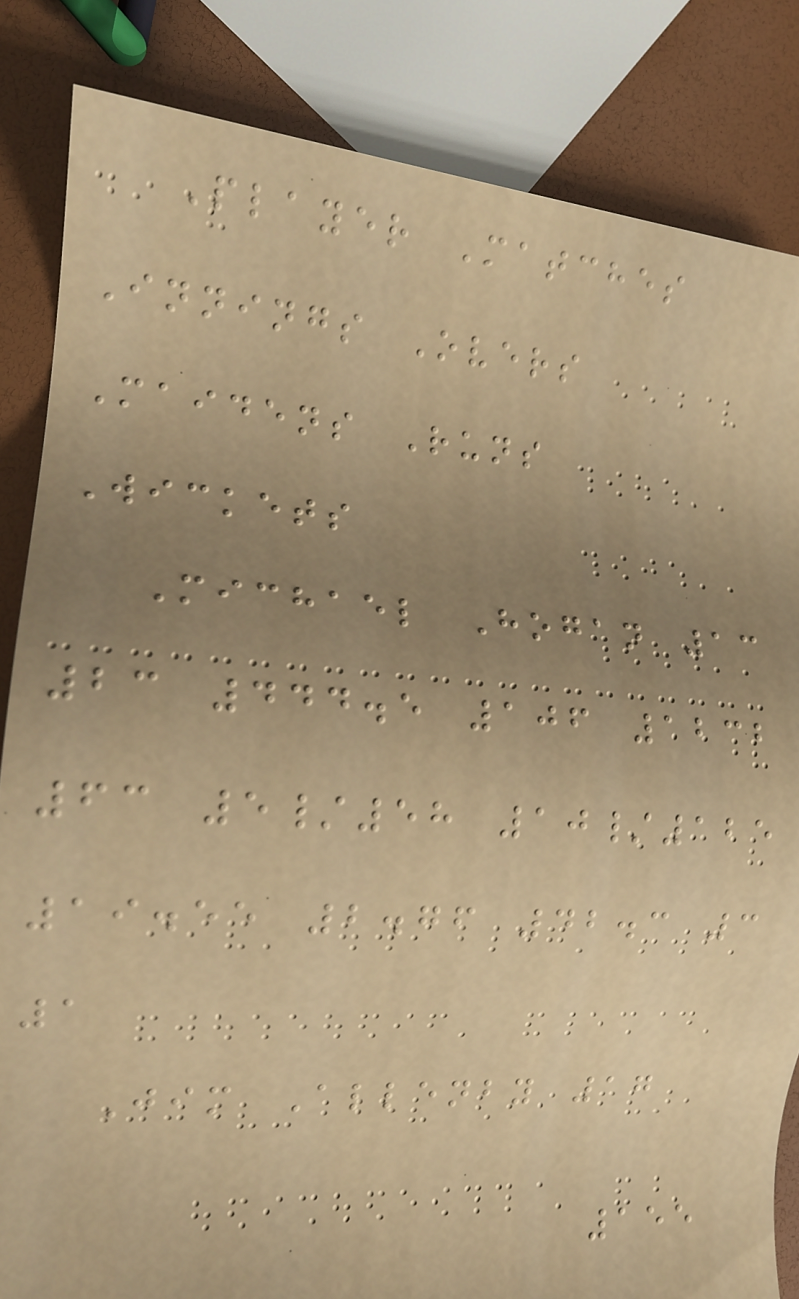Player Matches
Innings Overs
Maidens Runs
Wickets
Michael Hogan 13
23 444.5 106 1232
63 5/58 10/125
19.55 2.76 42.3 3
1
Jim Allenby 17
155
